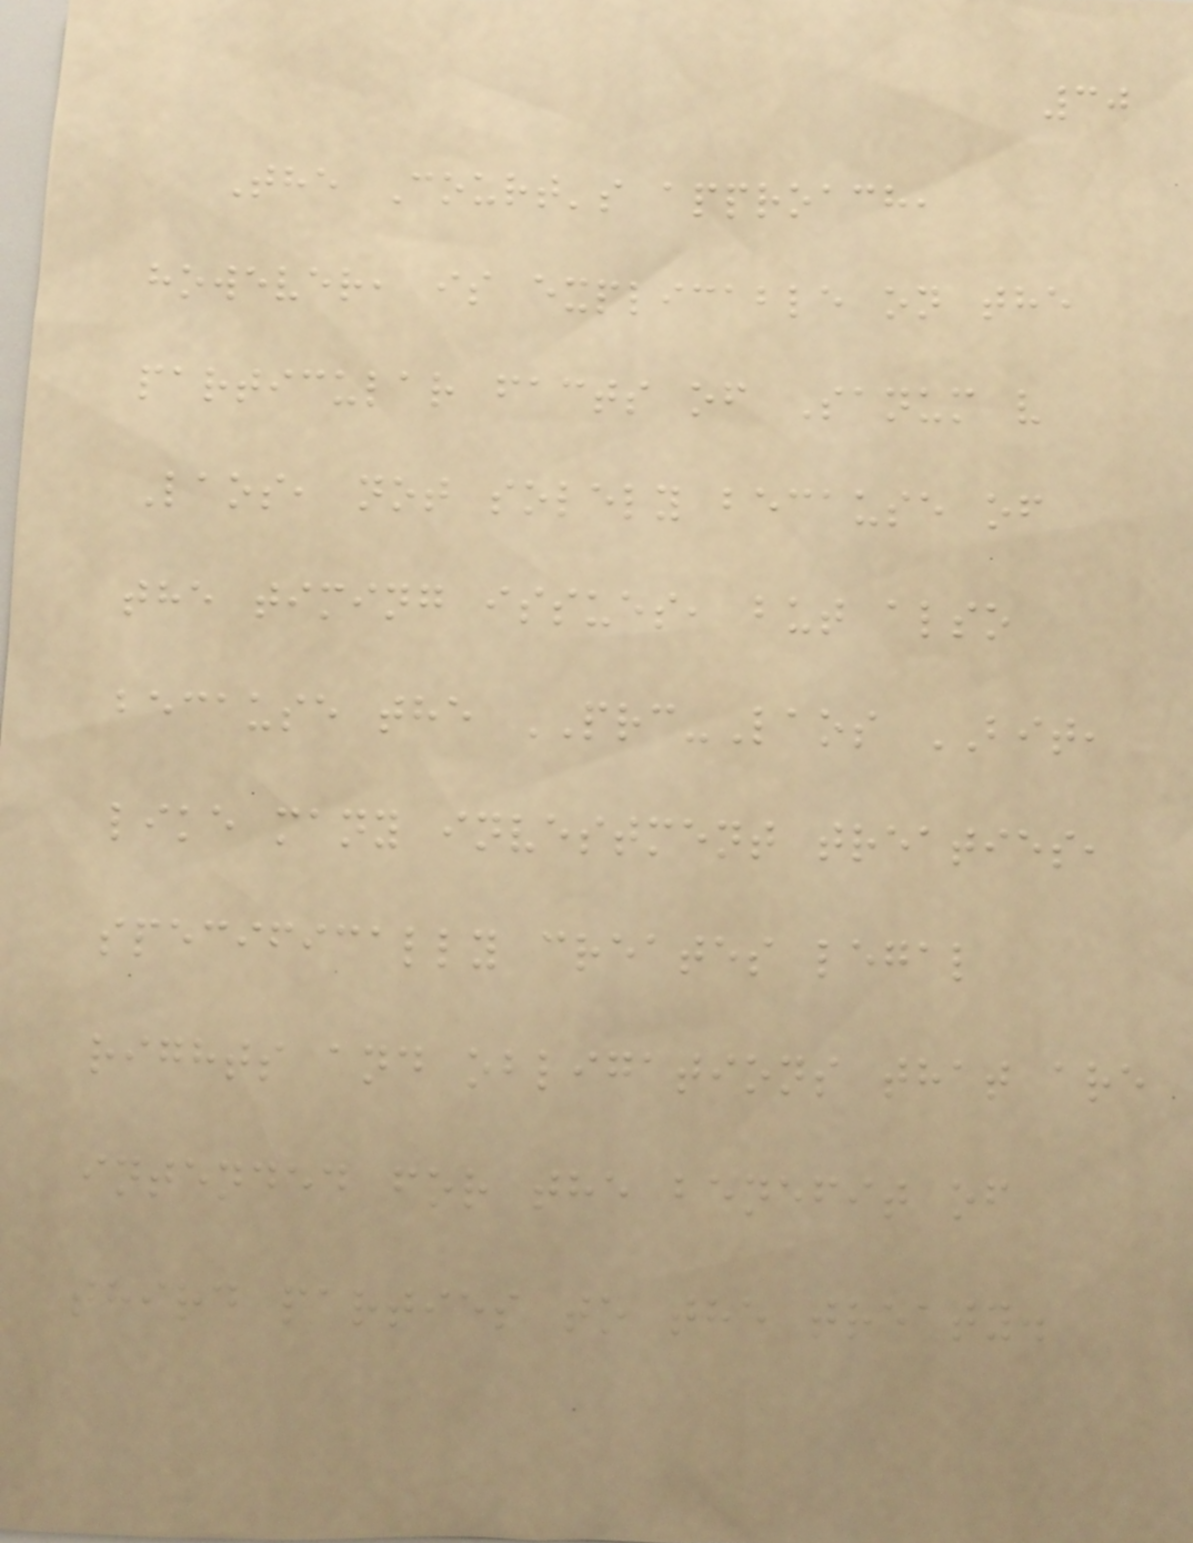30
The Court's approach,
however, is explicable on the
particular facts of Sanum v
Laos, not solely because of
the timing issues, but also
because the PRC-Laos BIT,
like many investment treaties,
specifically creates legal
rights and obligations that are
intended for the benefit of
third parties to the treaty.
